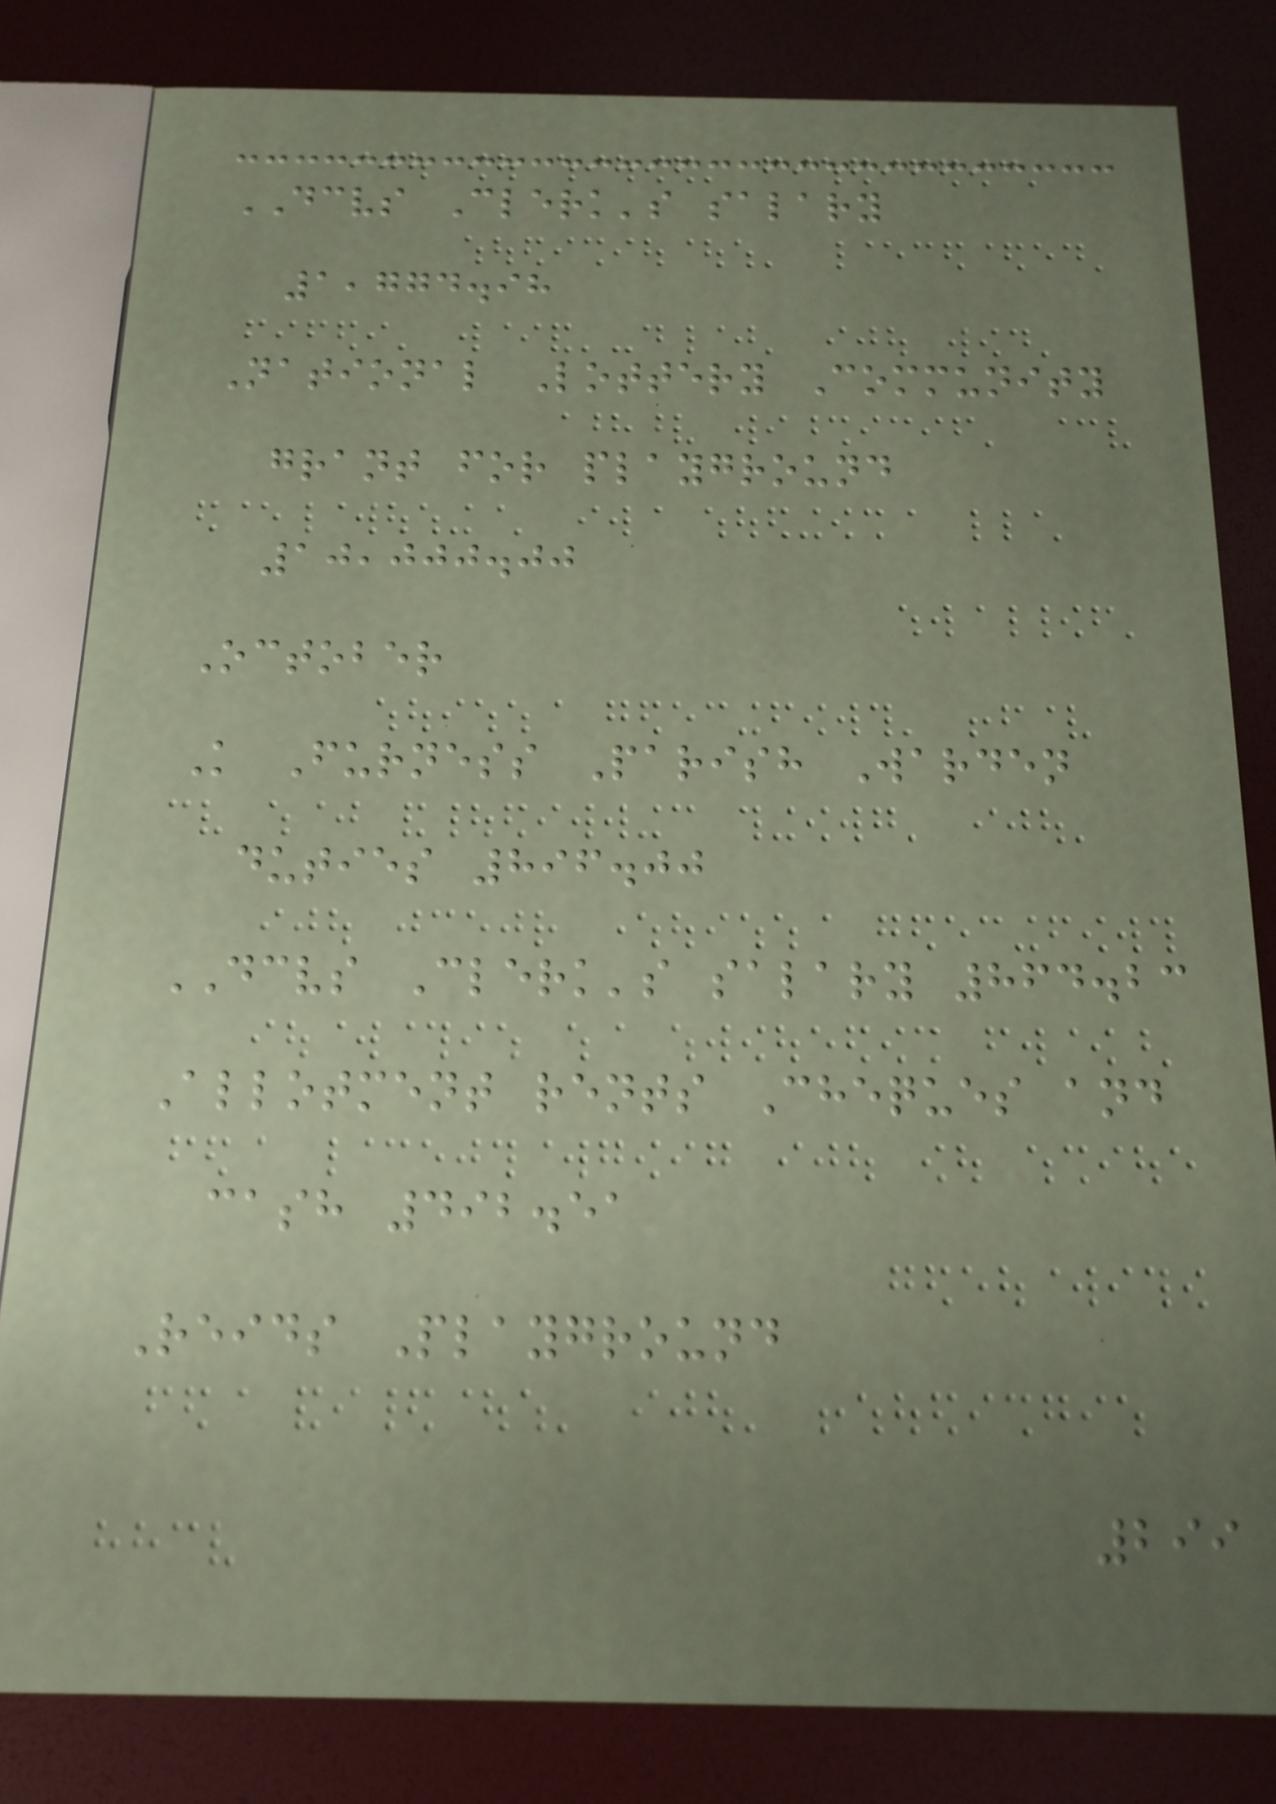DCVS Clerk's salary
1,774.98
National Lottery Community
grant for playground
10,000.00
October
K Furness Parish Warden
duties 896.00
DCVS Clerk's salary 864.23
Allotment rents Cheques and
cash 492.51
Reids Playground
299
